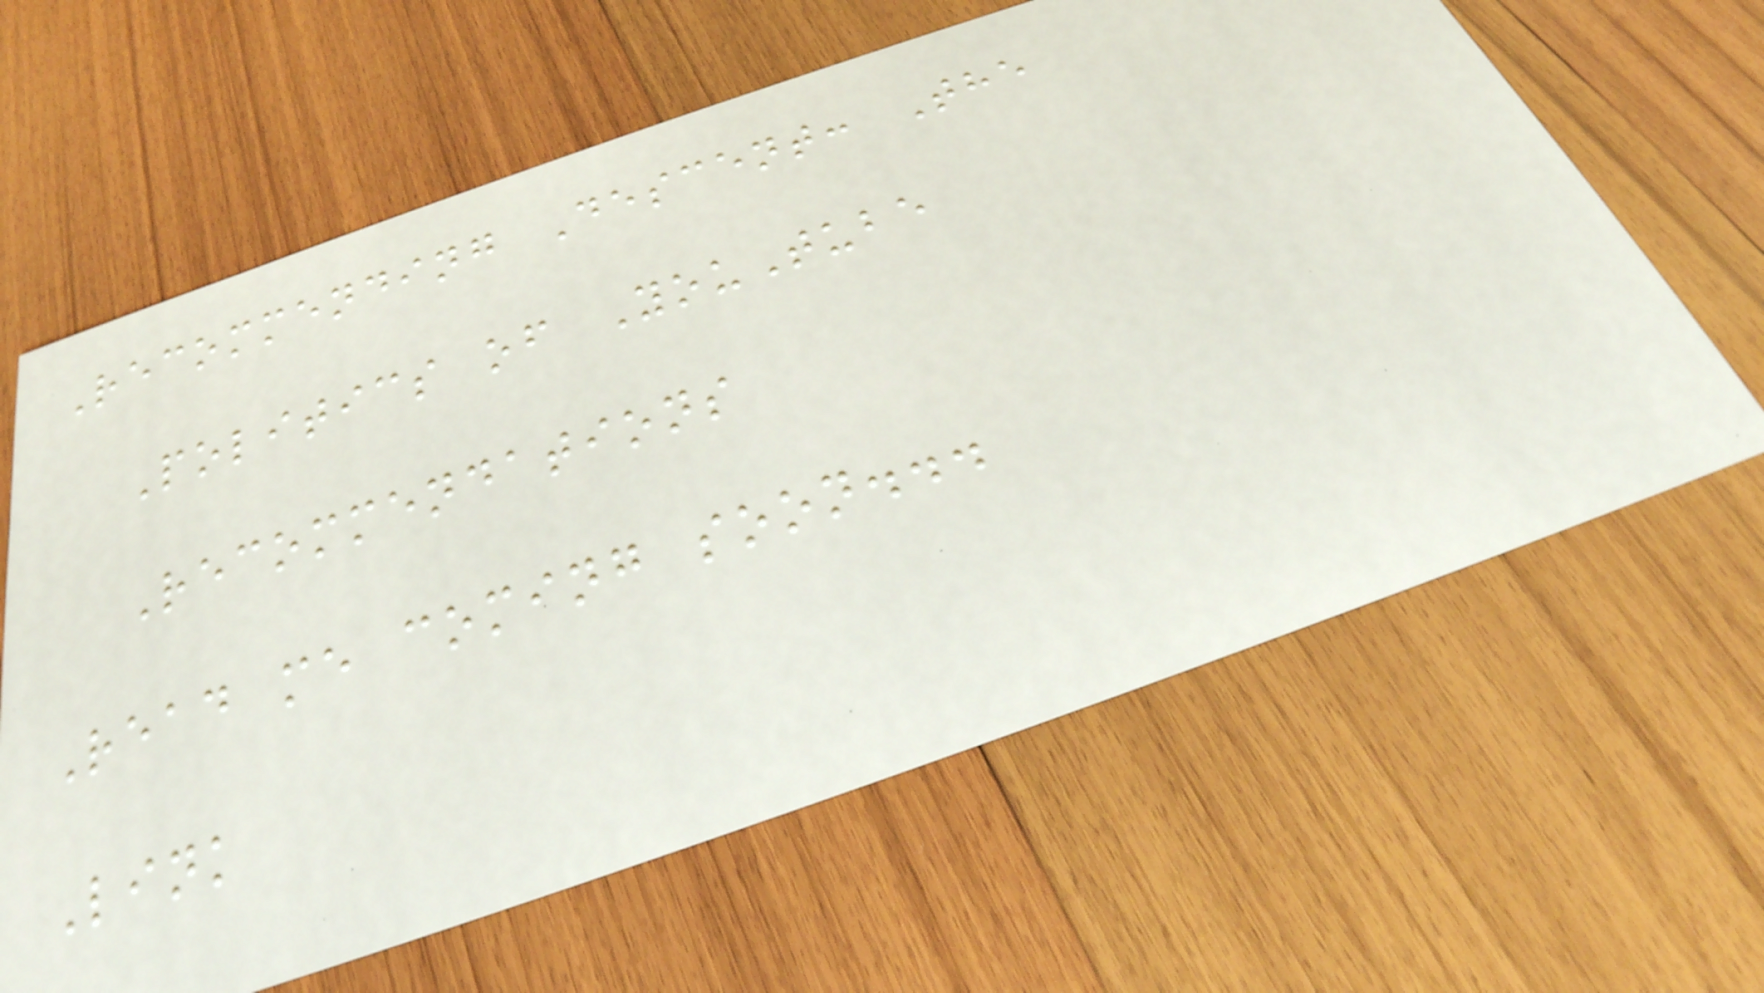Recommending Descent: The
Politics of YouTube
Recommendations
Read me coming soon...
Link
